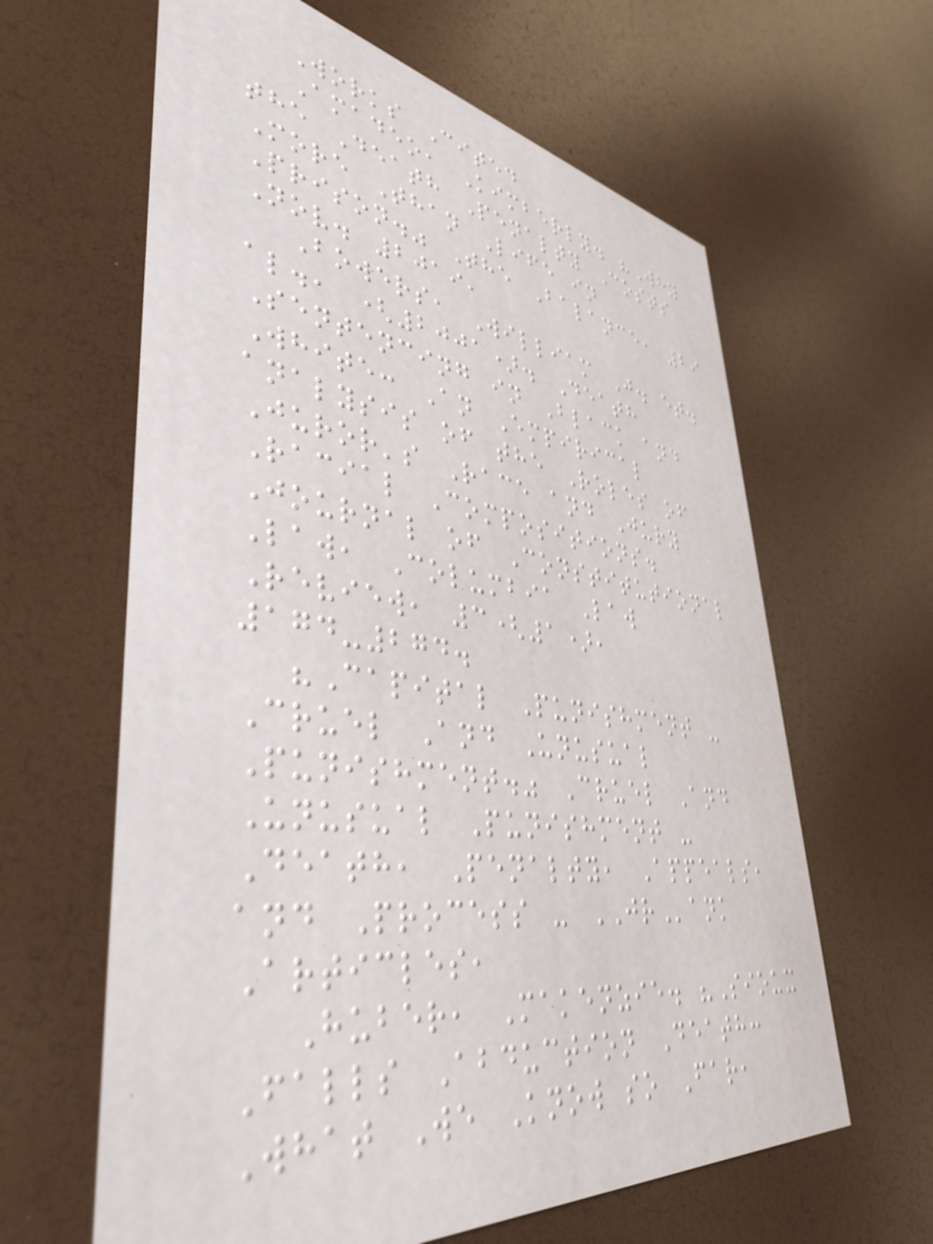Works Cited
Amadeo, Kimberly. "Why
the Death Penalty Costs
More Than Life in
Prison." The Balance, 29
Nov. 2019,
Bowers, William J. et.
al., (2001). Death
Sentencing in Black and
White: An Empirical
analysis of the Roles of
Juror's Race and Jury
Racial Compositions.
Journal of Constitutional
Law, Columbia Law
Review, 3(1),
174-274.
"Capital Punishment -
Cruel And Unusual
Punishment." Cruel And
Unusual Punishment -
Death, Penalty, Appeals,
and Process - JRank
Articles,
Huber, Makenzie. "Sioux
Falls Abduction Death:
What We Know so Far,
